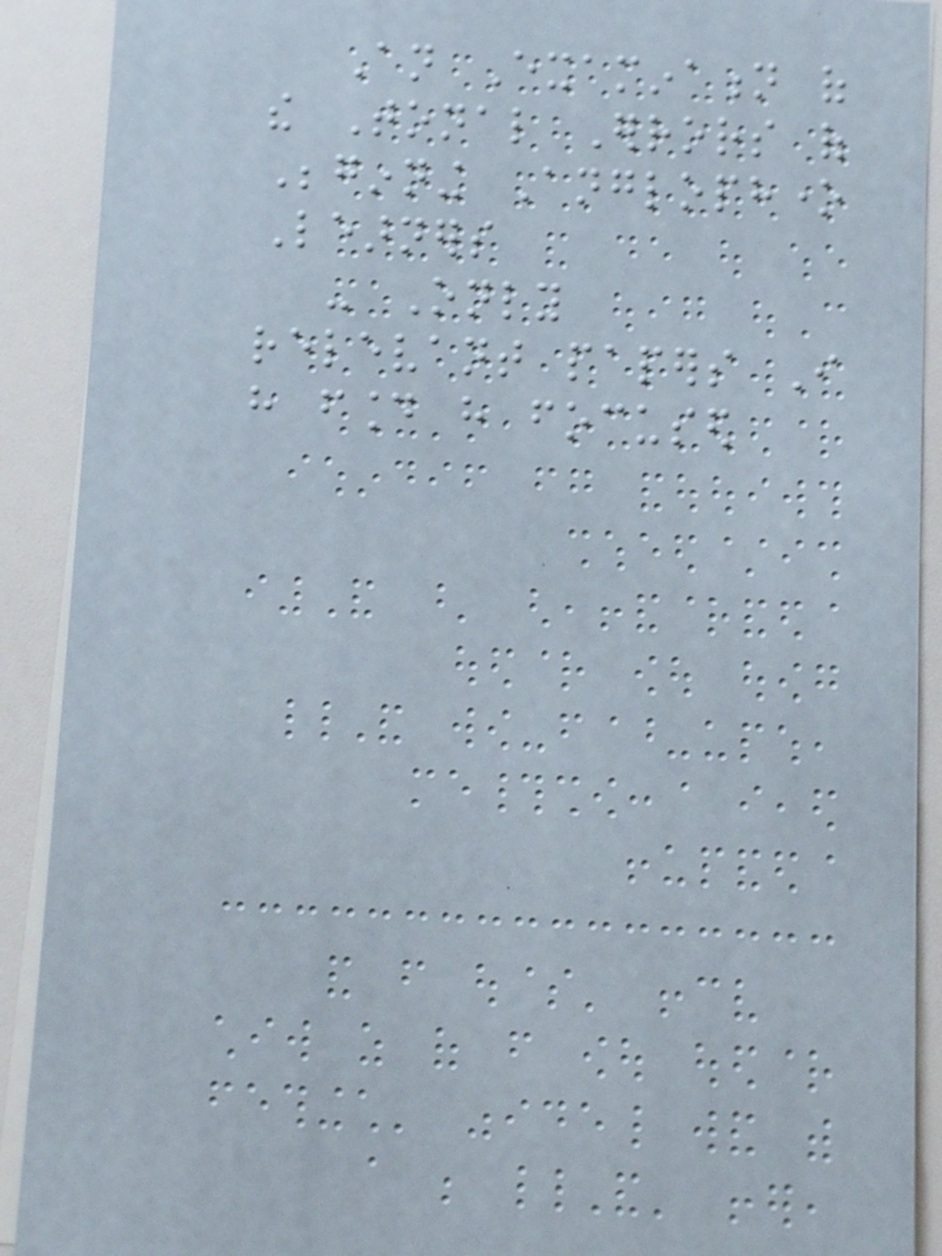An Examination of
the Tonal Errors of
Beginning Anglophone
Learners
- Only
relevant papers I
have found have focused
